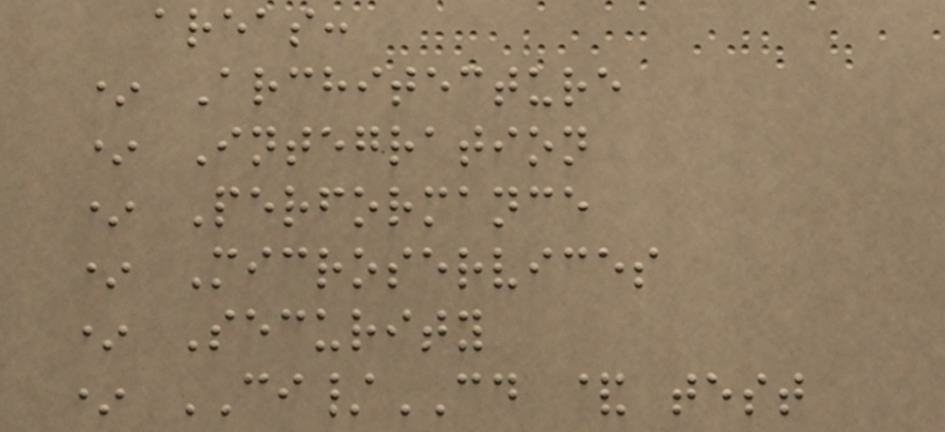areas:
* Architecture
* Integration
* Performance
* Microservices
* Security
* CI/CD & test
